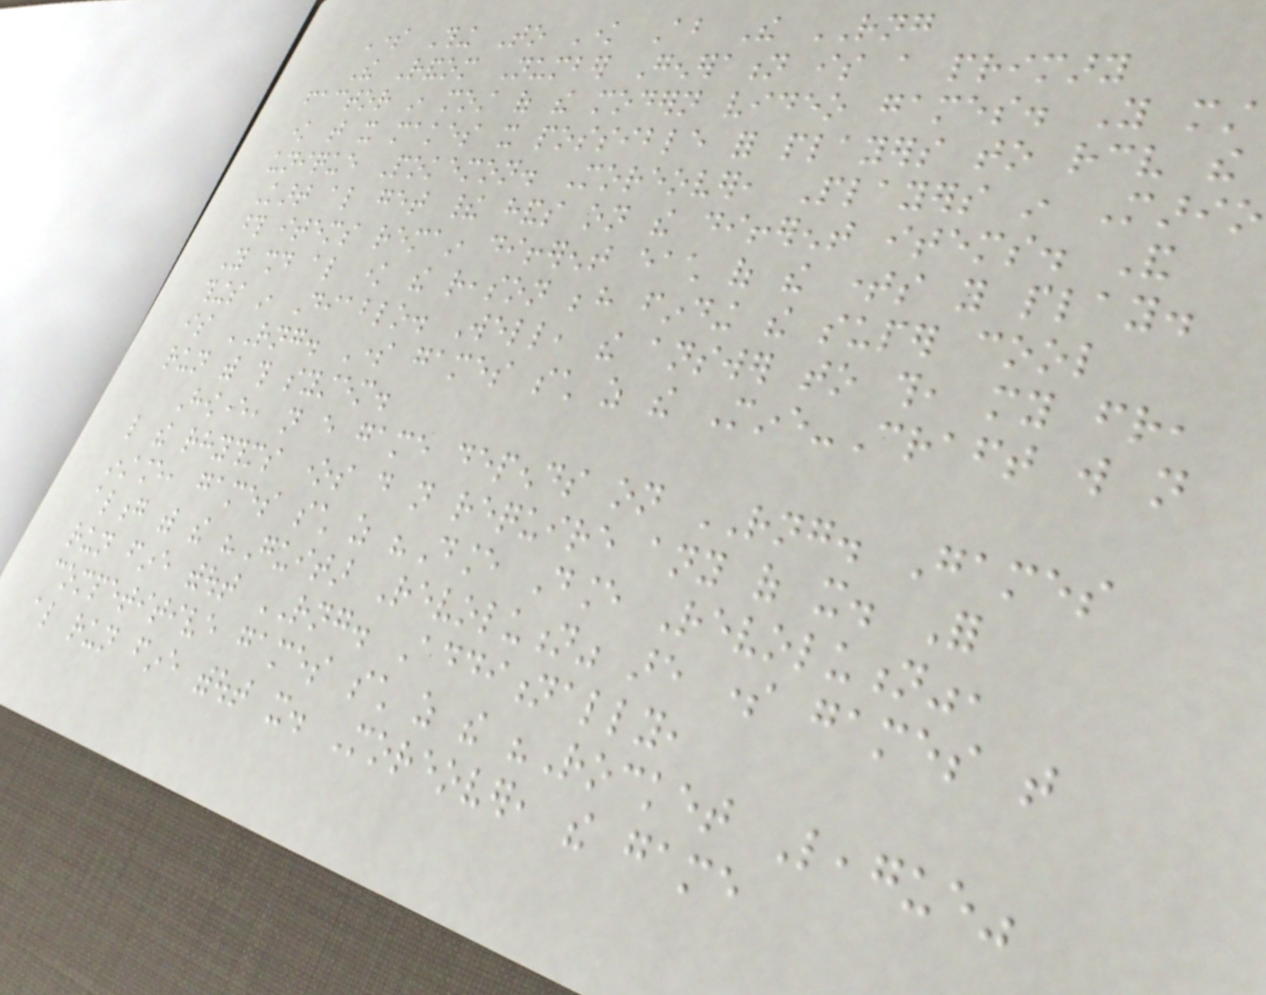Some Thing To Know About The RNG
The Random Number Generation is a primary
factor in most of the modern video games. You must
know that it makes it possible for players to receive the
unique Pokemon. Moreover, Players in Mario
Kart also get their hands on the different items. And
those items remain different each of the times you play.
You should also know the reason behind finding the super cool
things in Diablo. Well, the answer to this, my friend,
is RNG. Some games such as the Mine-Craft will not
run with this system.
However, not every game depends on RNG. Games
like the rhythms ones do not require any of it. For
instance, games such as "Dance Dance Revolution",
along with the "Guitar Revolution" are some games that
run fine without RNG. Additionally,
competitive games such as the "Rocket League"
also run fine without it. Moreover, the game
